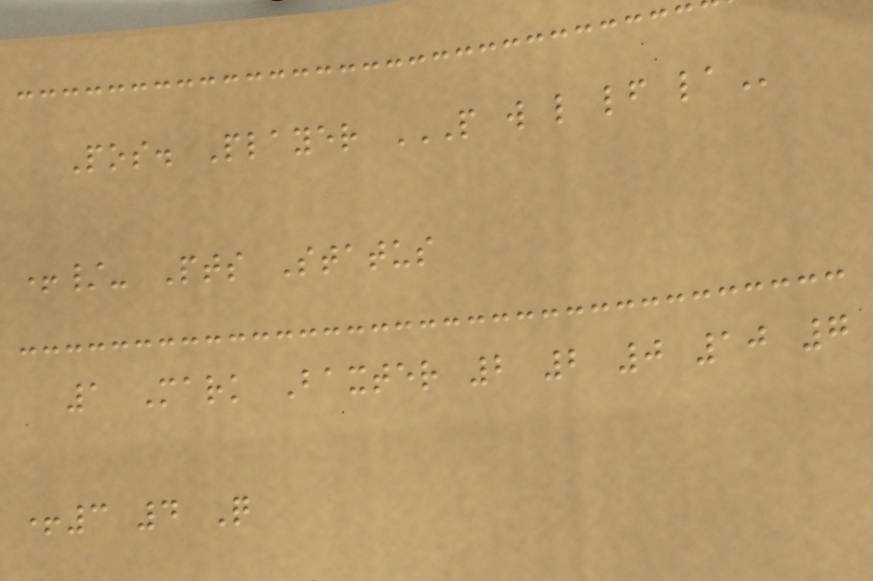Pos. Player P W L LF LA
+/- Pts Status
1 Mark Baxter 2 2 0 10 7
+3 4 Q
